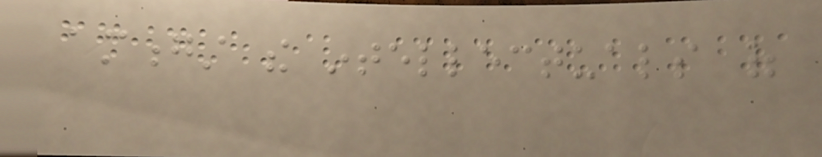amongst the intellectuals of
